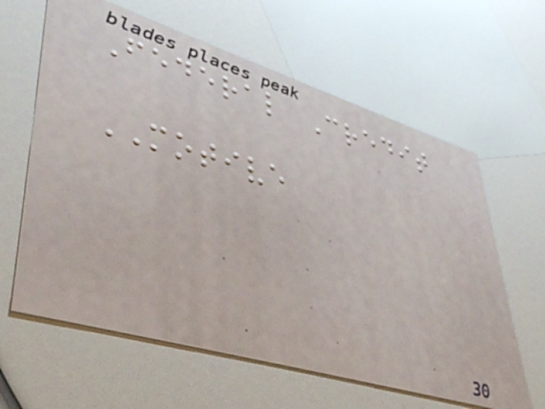Federal Credit
MOTIVE
